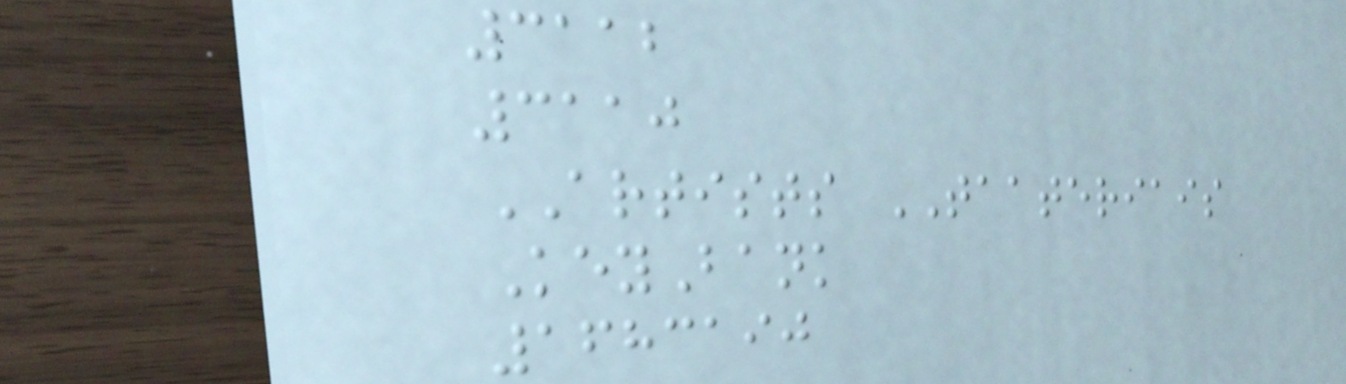3112
3110
ARTISTS TAATERIAIS
KeyBank
1683190
